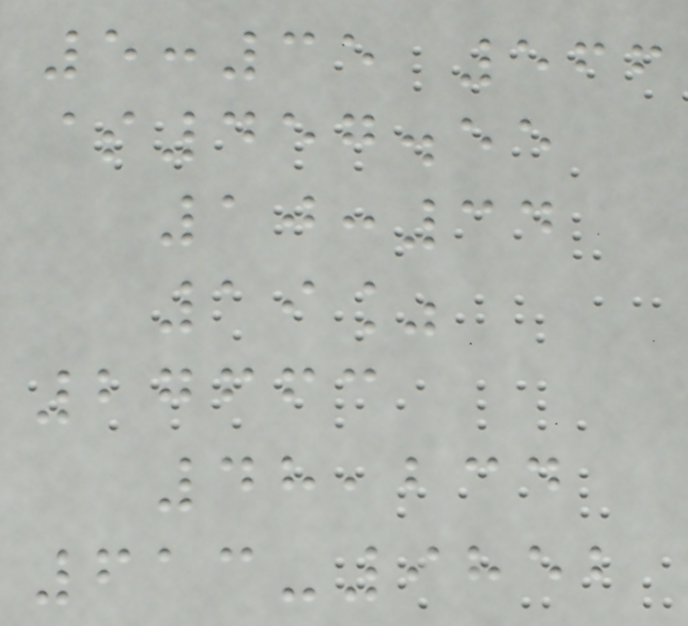5:35 566
$457.55
10:34
19%
27663
48,234
613-9852
